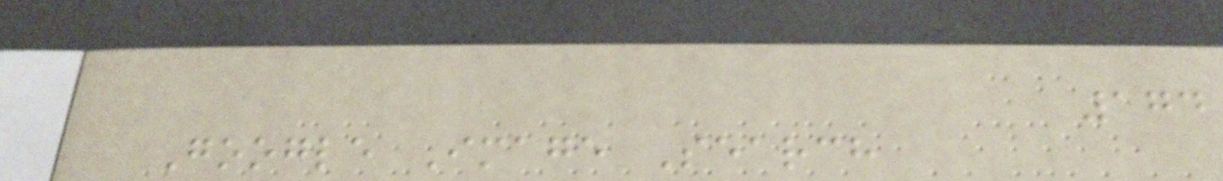174
Google Image Search
